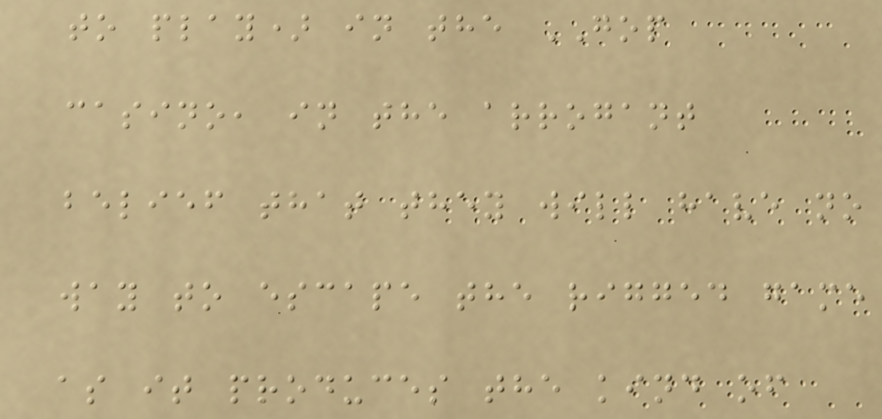to play) in the GOP
casino, in the arrogant
belief that they will have no
way to escape the rigged game
as it produces the kind of
